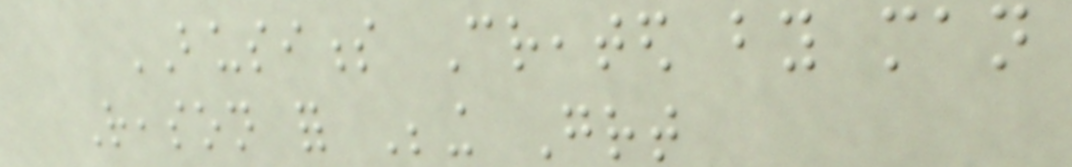BUSINESS Created by man
Reason for Being Great
